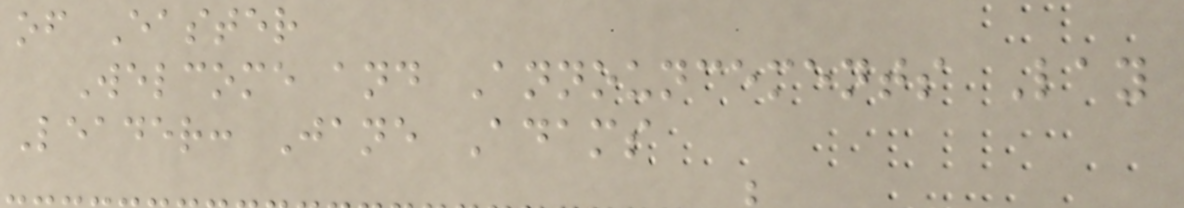of Easter
Welcome and Announcements Lay
Leader: Jane Adams
